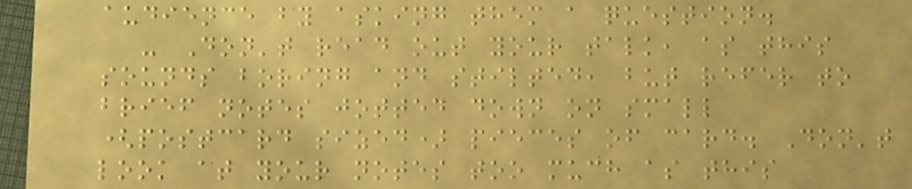audience by asking them a question.
- Don't read out your talk, as this
sounds boring and stilted, but refer to
brief notes jotted down on small
(postcard sized) pieces of card. Don't
look at your notes too much as this
